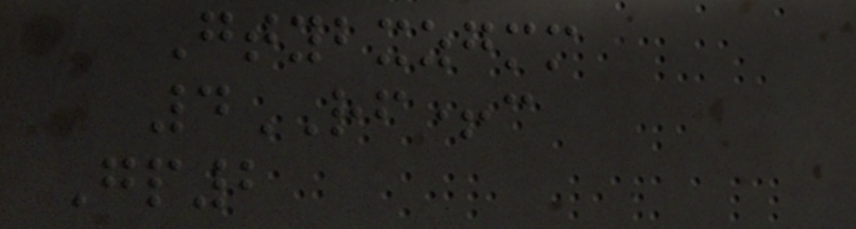Gtybxzgmm
4RF+c
Gp2
